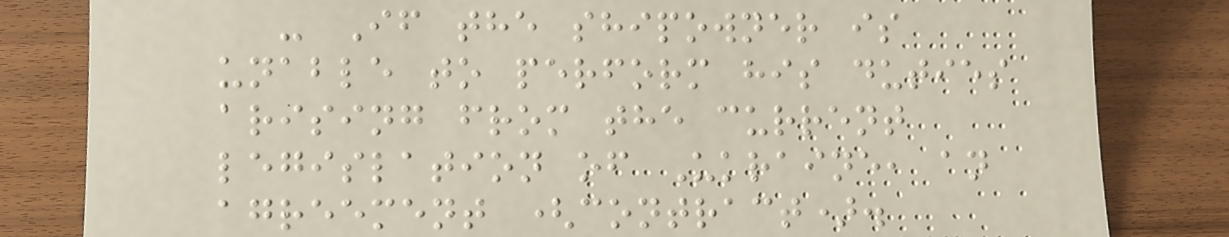- If the shipowner is
unable to perform his duties
arising from the current
legislation of Ukraine, an
agreement (contract).
